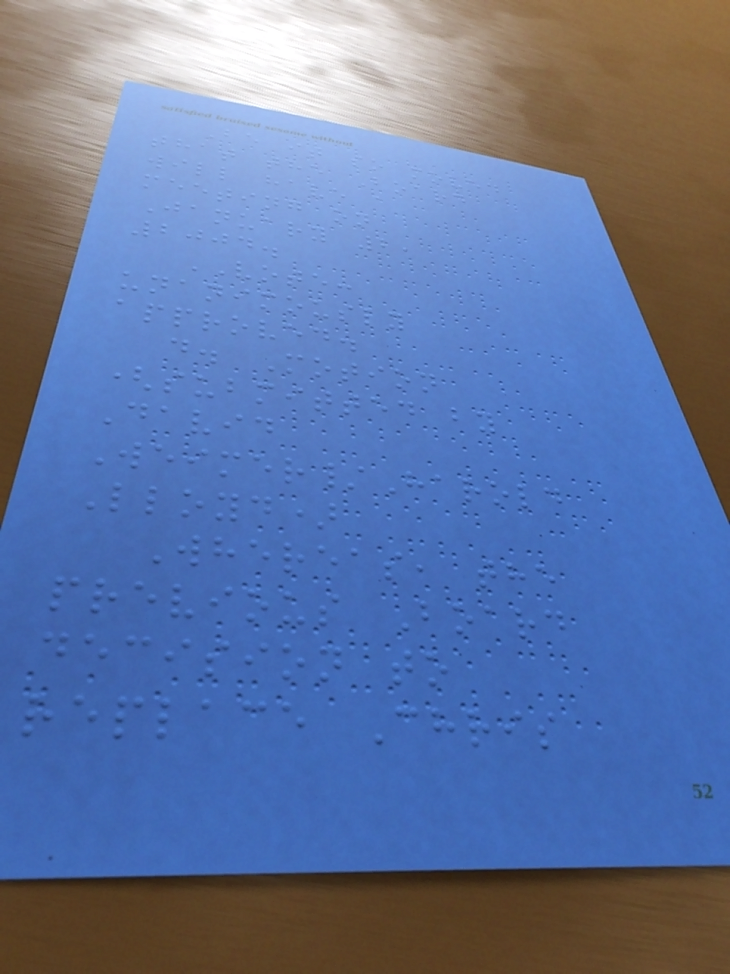Be it so moved
that the Board
will have a
meeting on
January 2,
2004.
VOTE:
unanimously
approved.
d. Motion
(submitted by
David
Weimer/Harold
Lloyd)
Whereas, the
previous Board
decision to
replace Chris
